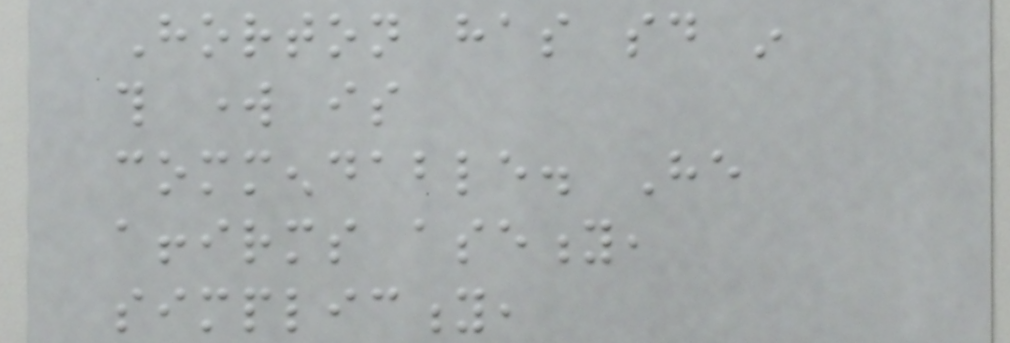Horton has said in
this work is
commendable. He
affirms aseity,
simplicity,
